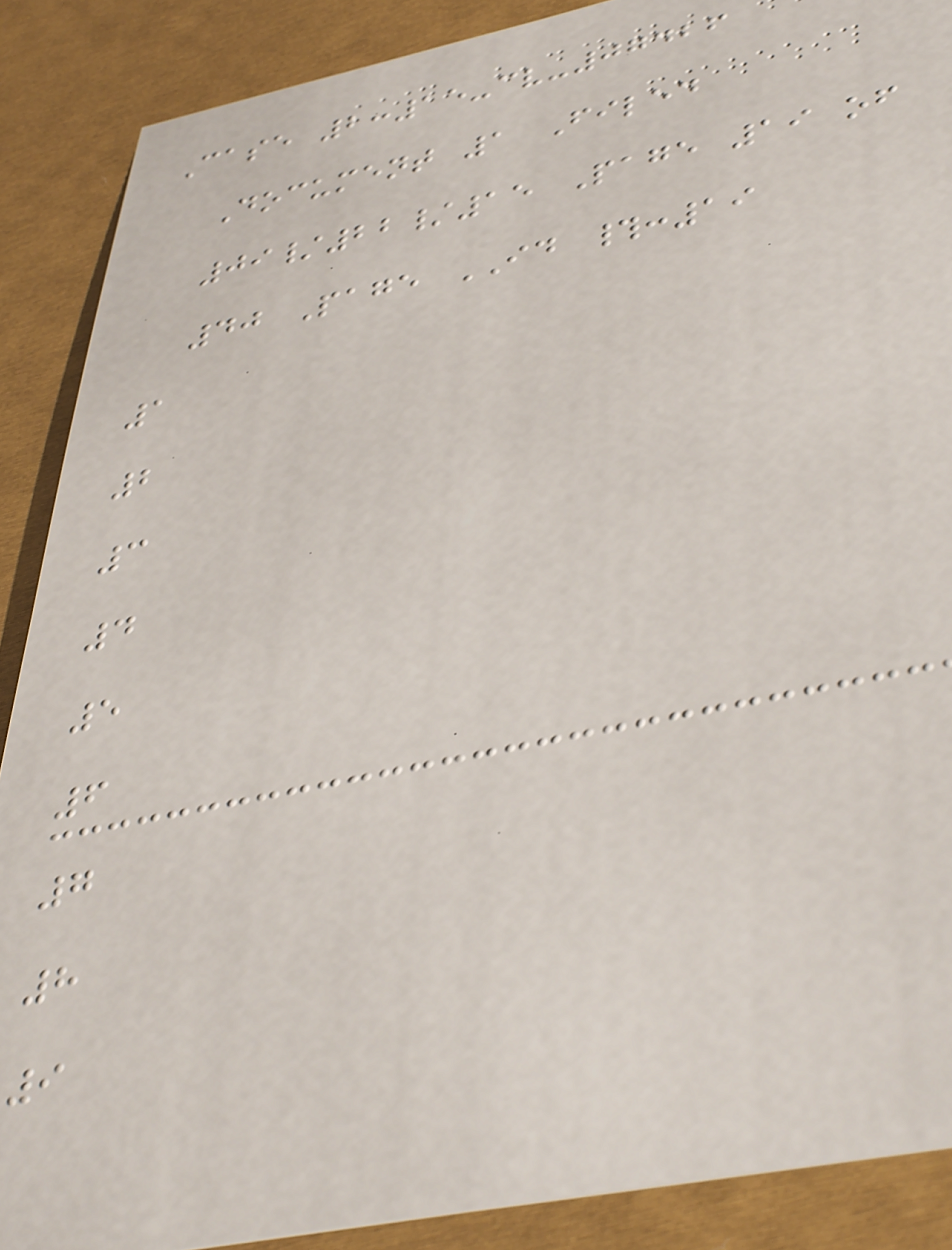Case 2:15-cv-07426
Document 1 Filed
09/22/15 Page 19 of
40 Page ID #:19
1
2
3
4
5
6
7
8
9
